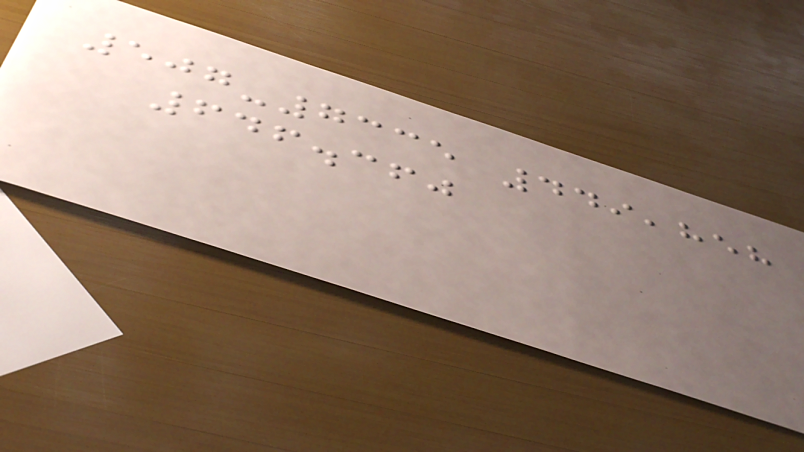507-7335 449,858
646.360
